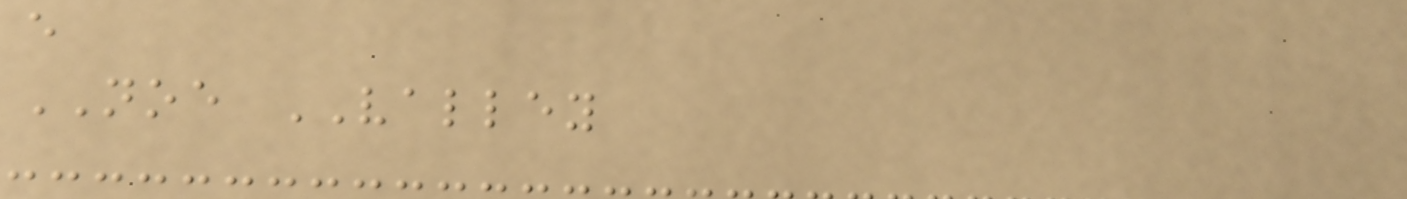e
NOE VALLEY
